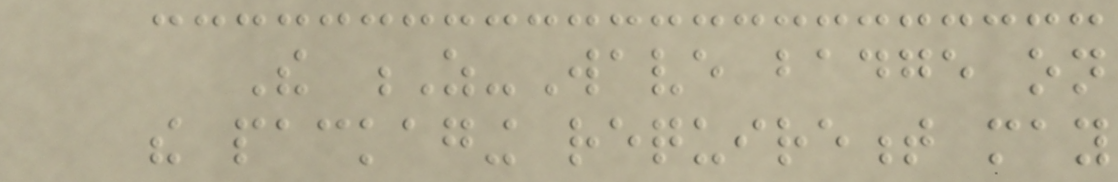The Z-Wave badge on
the packaging requirement may
